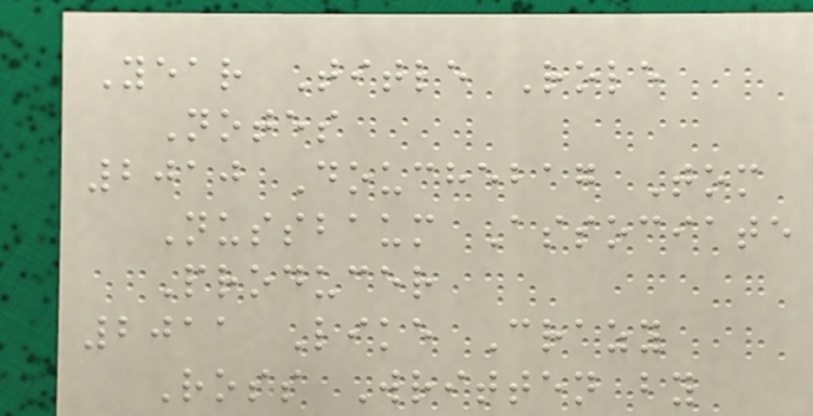Year Title Role
Notes
2010 Douchebag Tom
Nussbaum Associate
Producer
2011 Like Crazy
Ross Written by
